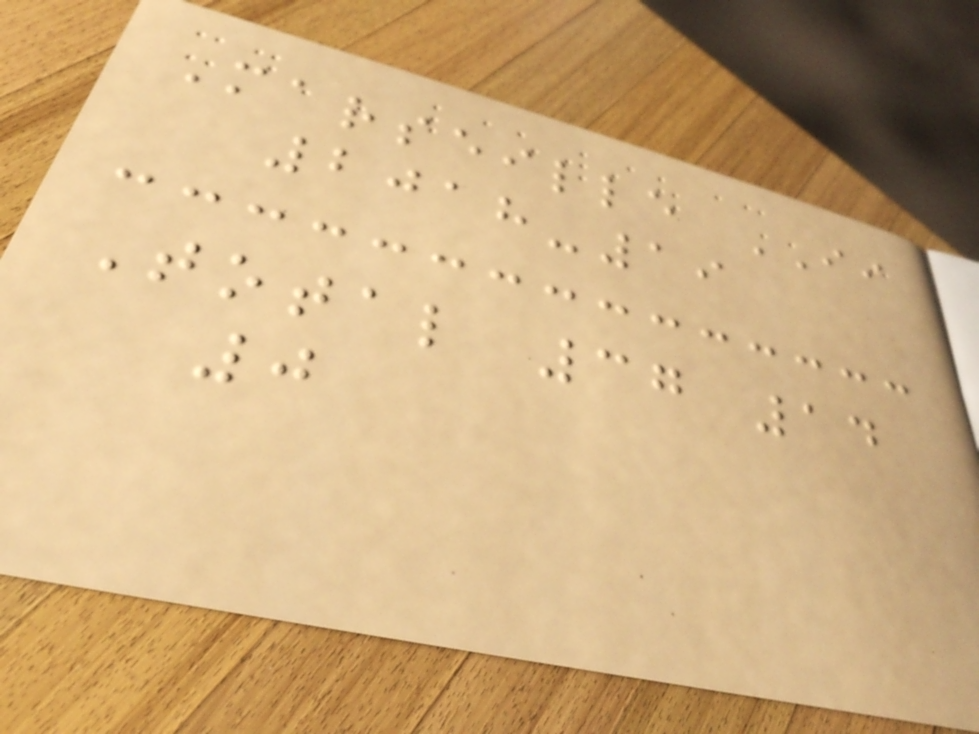Marseille II
2018-19
Total 37 14
0
